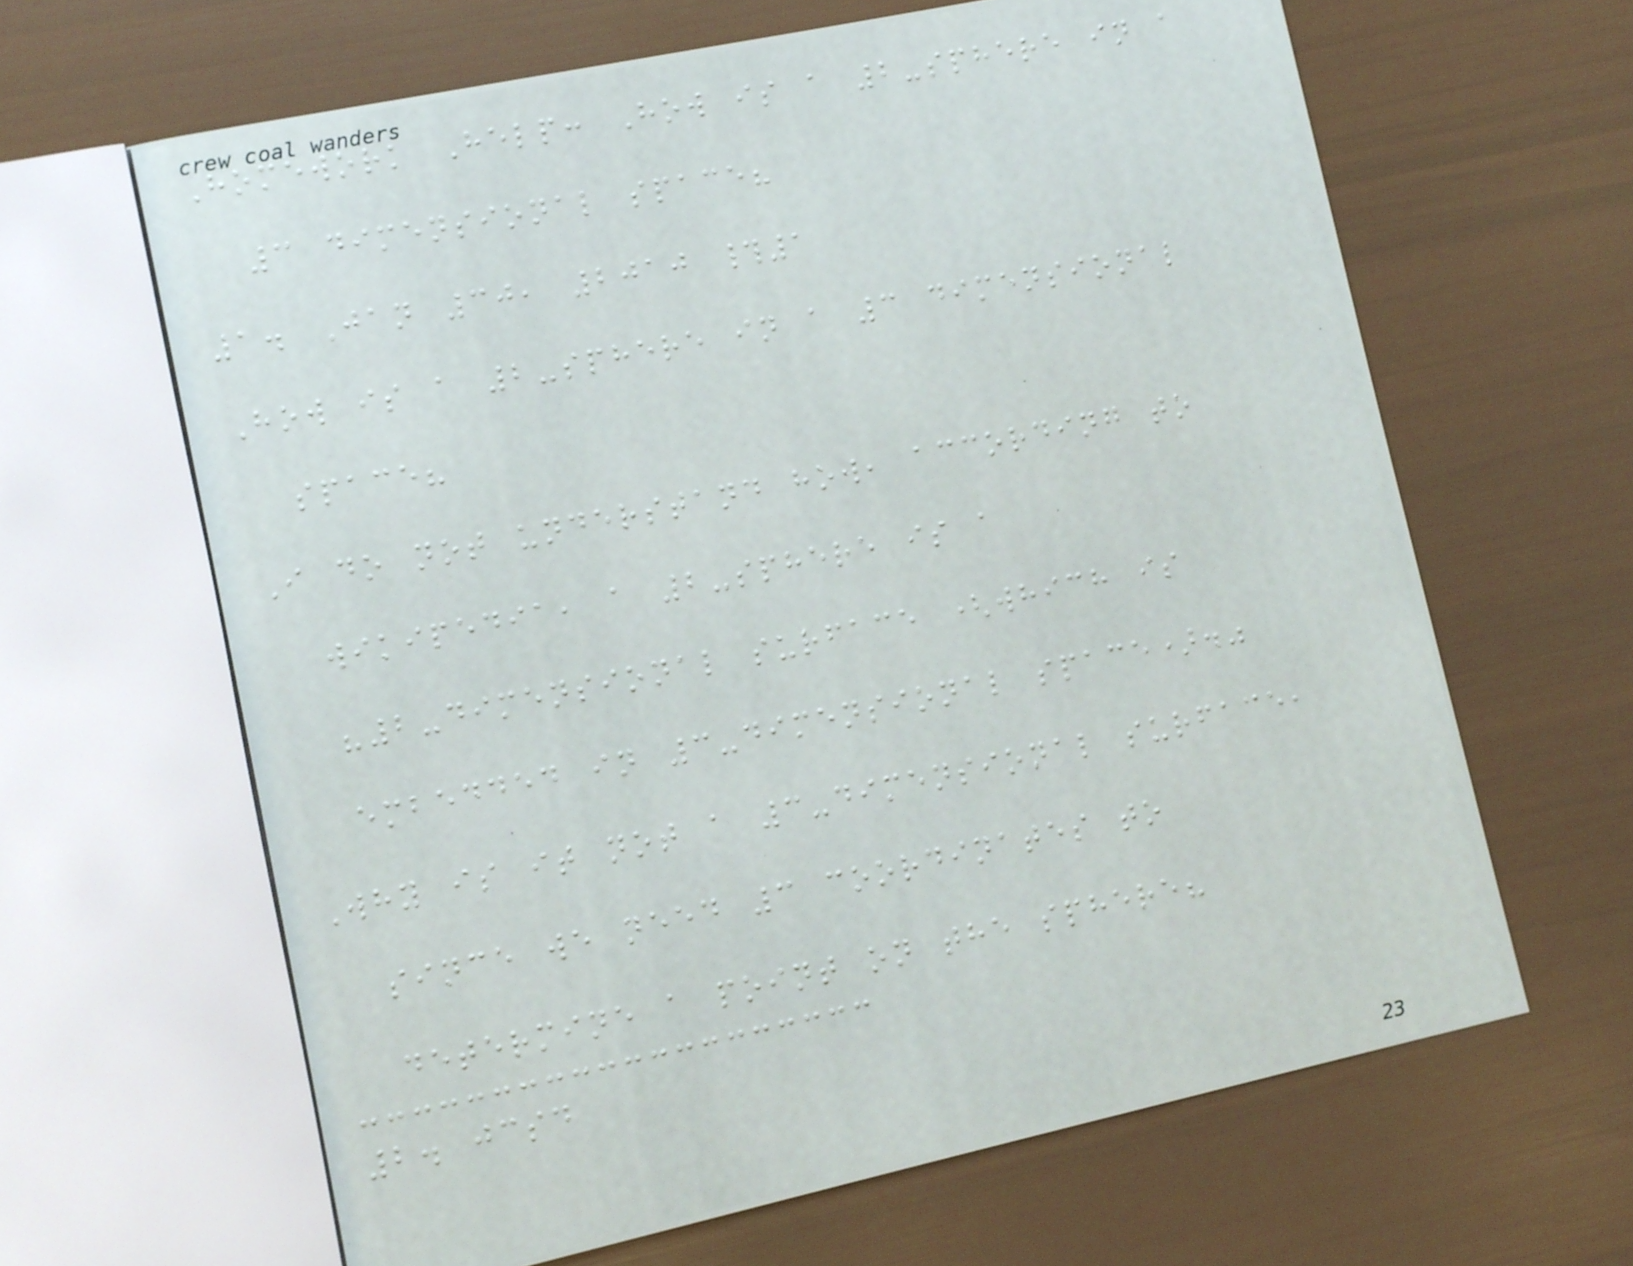Homework Help: How is a 2-sphere in a
3 dimensional space?
1. Jan 30, 2010 #1
How is a 2-sphere in a 3 dimensional
space?
I do not understand how, according to
wikipedia, a 2-sphere is a
"2-dimensional surface (which is
embedded in 3-dimensional space)."
Why is it not a 3-dimensional surface,
since we need 3 coordinates to
determine a point on the sphere?
2. jcsd
